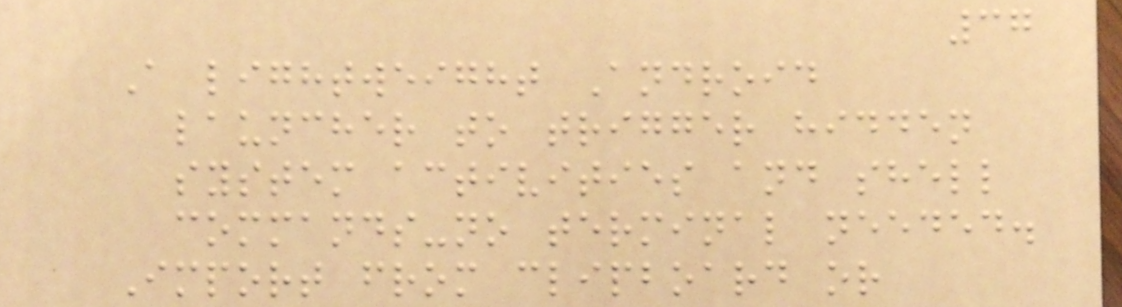37
A lightweight Android
launcher to trigger hidden
system activities and shell
commands-no terminal needed.
Import from clipboard or
